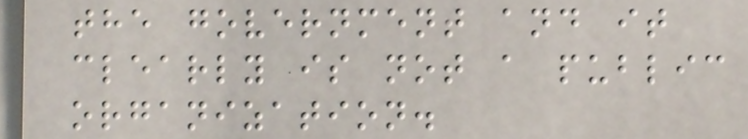the government and it
clearly is not a public
organization.
